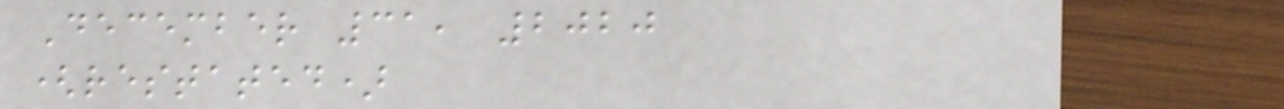December 31, 2020
(restated)
